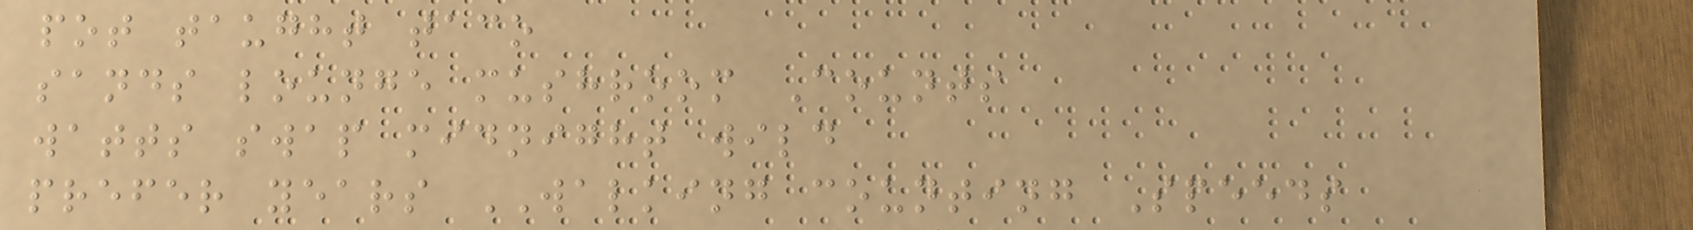pot taught taco
sands lounge mushroom Counts
watts swap midnight wild
prefer years WALKING counting Speeds
